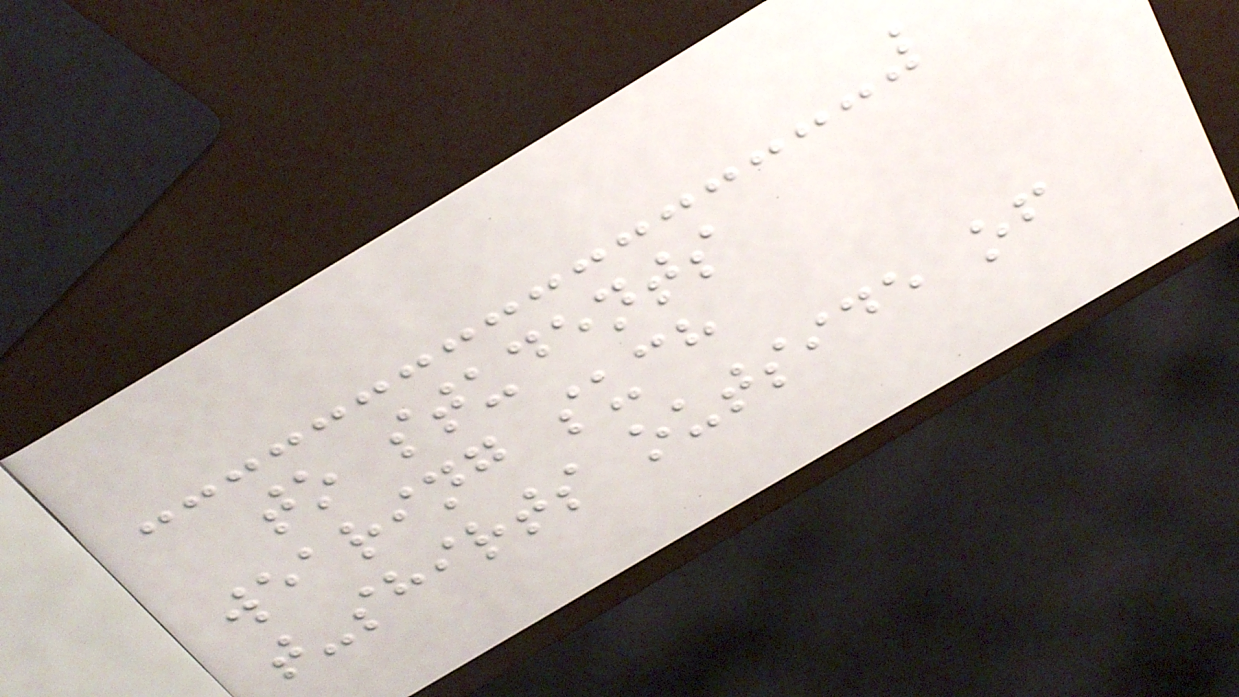to students
wearing such
t-shirts outside of
